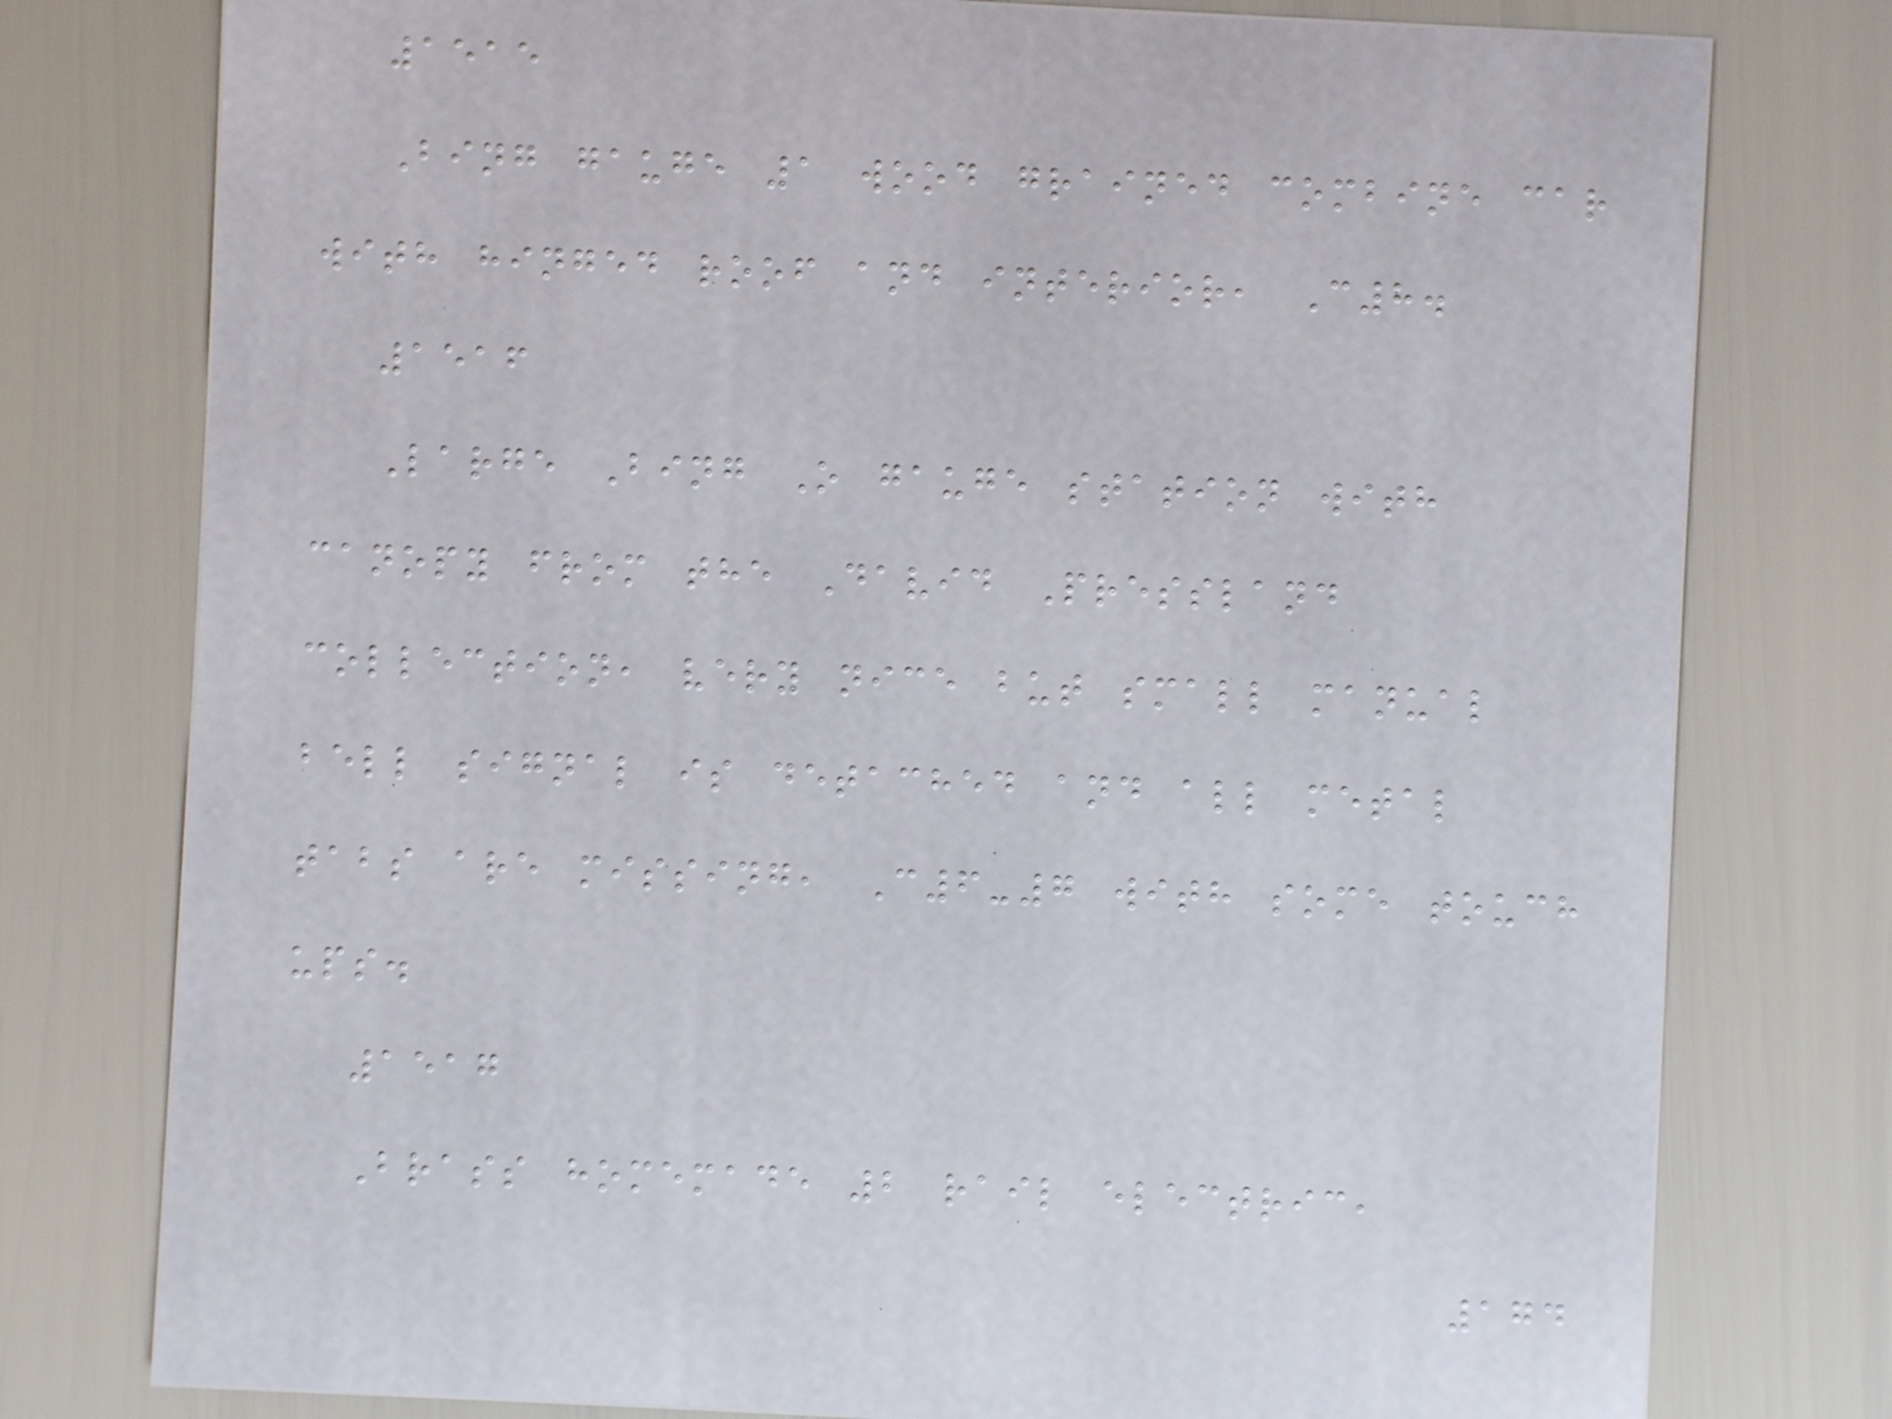1515
Bing gauge 1 wood grained combine car
with hinged roof and interior, C8.
1516
Large Bing O gauge station with
canopy from the David Pressland
collection, very nice but small manual
bell signal is detached and all metal
tabs are missing, C6-7 with some touch
ups.
1517
Brass homemade 2 rail electric,
174
